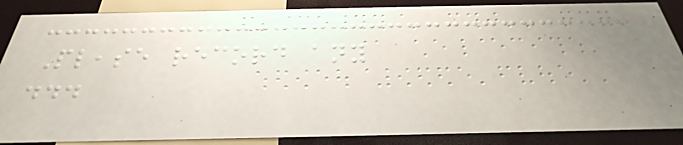Please record any
...
